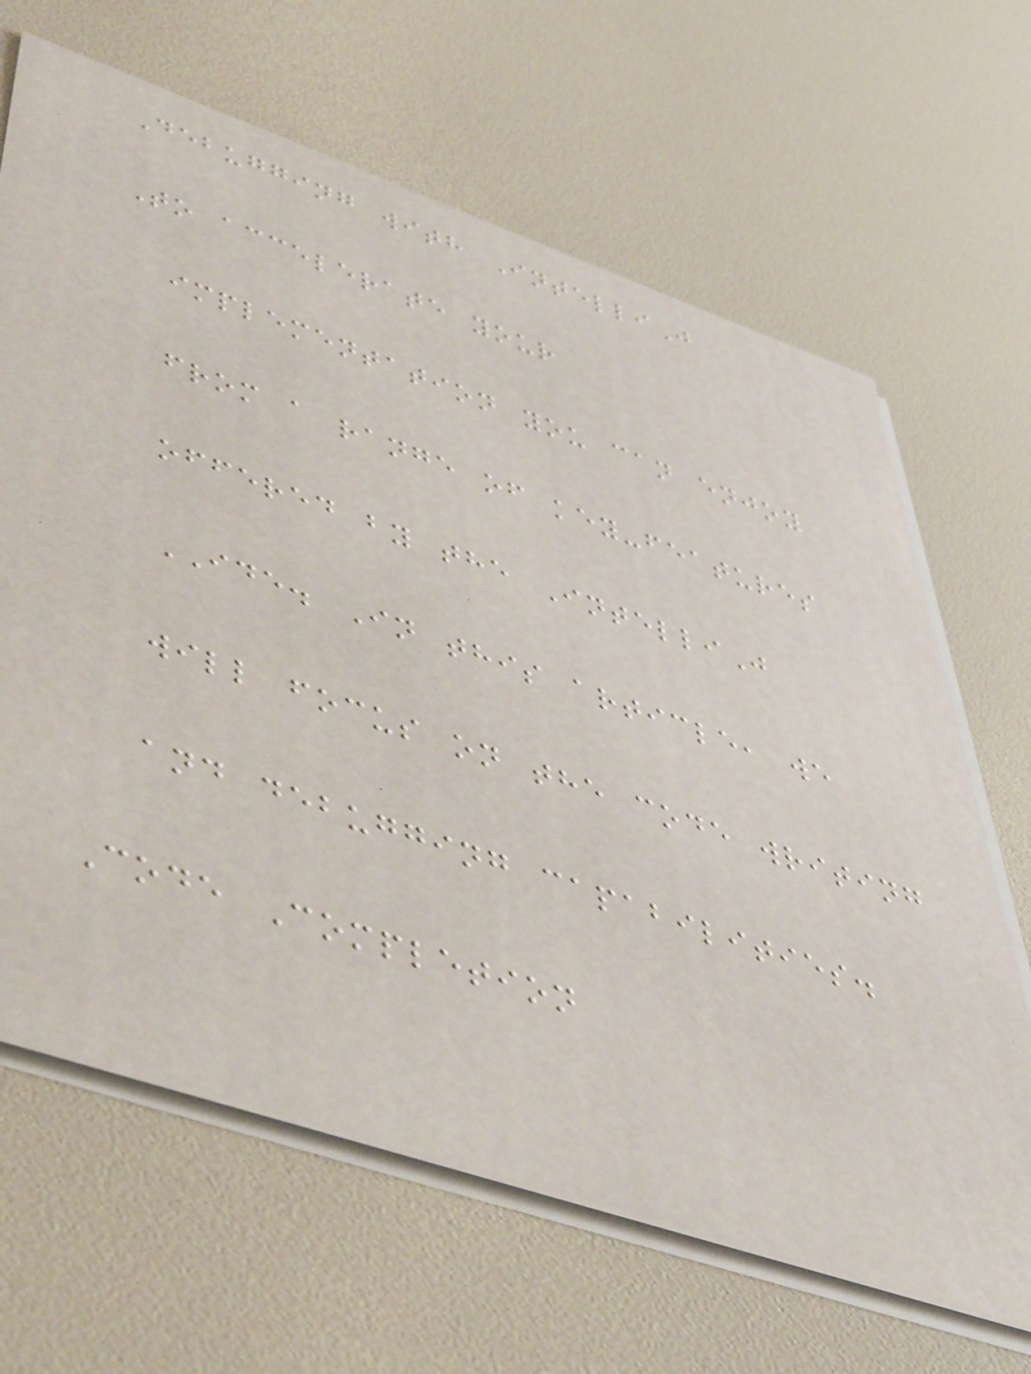Debugging with IntelliJ
To accelerate your
implementation you can enjoy
from a range of key-features
offered by the IntelliJ
IDE. In this article, we
will focus on the code writing
and debugging capabilities.
Code Completion
